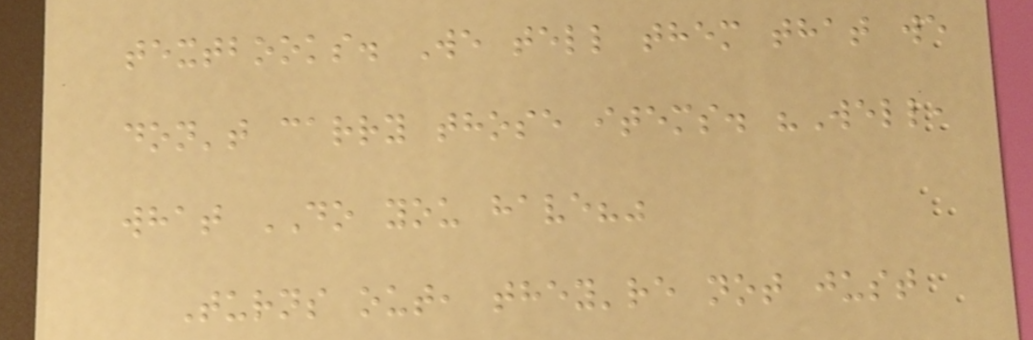textbooks. We tell them that we
don't carry those items. "Well,
what DO you have?"
Turns out, they're not just
